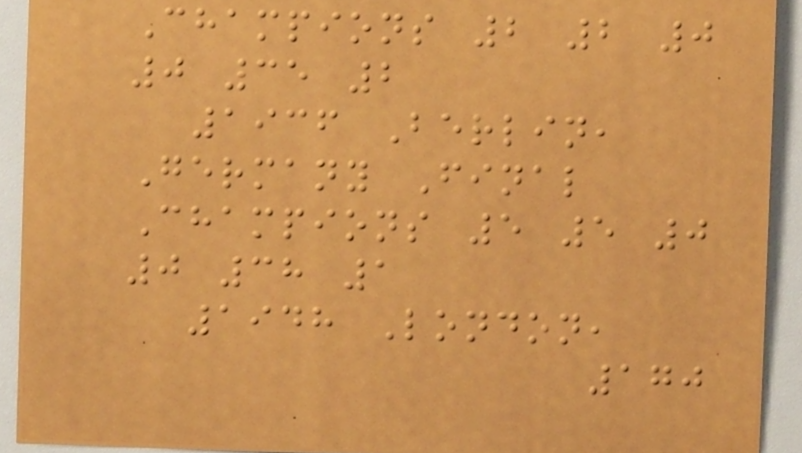Champions 2 2 0
0 35 2
1936 Berlin,
Germany Final
Champions 5 5 0
0 38 1
1948 London,
170
